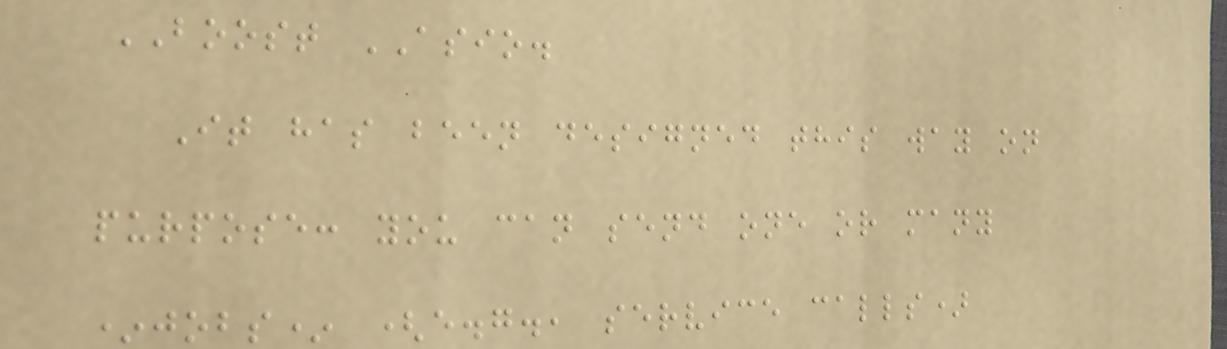BOOST ASIO.
It has been designed this way on
purpose: you can send one or many
*jobs* (e.g., service calls)
